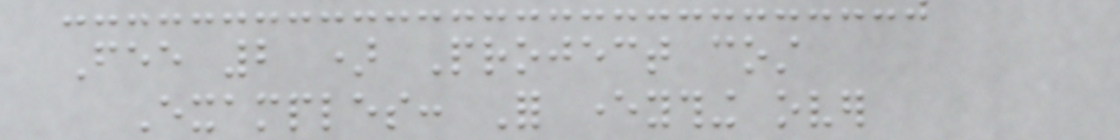Fee 2 ) Project cost
Examples: For everything over
